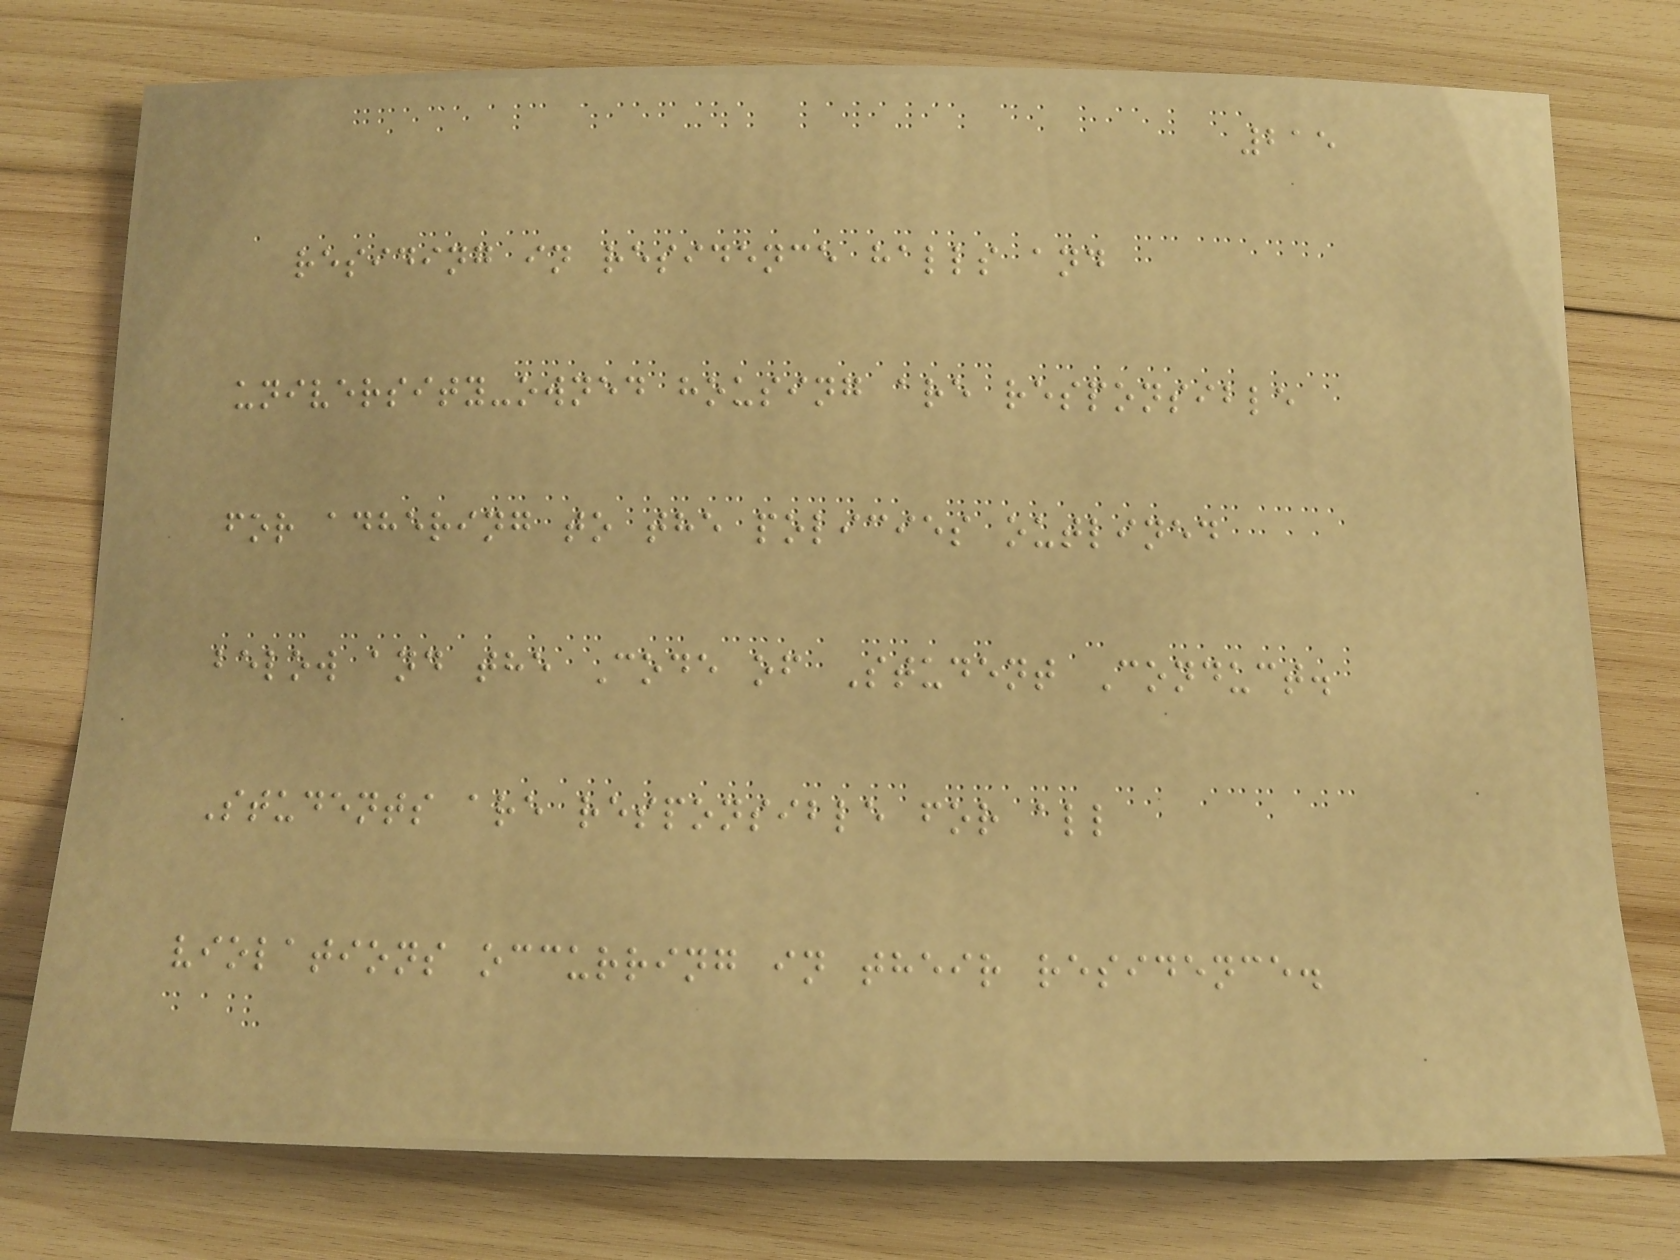215
residing in residence halls and
university-owned housing are responsible
for adhering to the policies outlined
below and the Code of Student Conduct.
Students are responsible for all
violations occurring in their residence.
